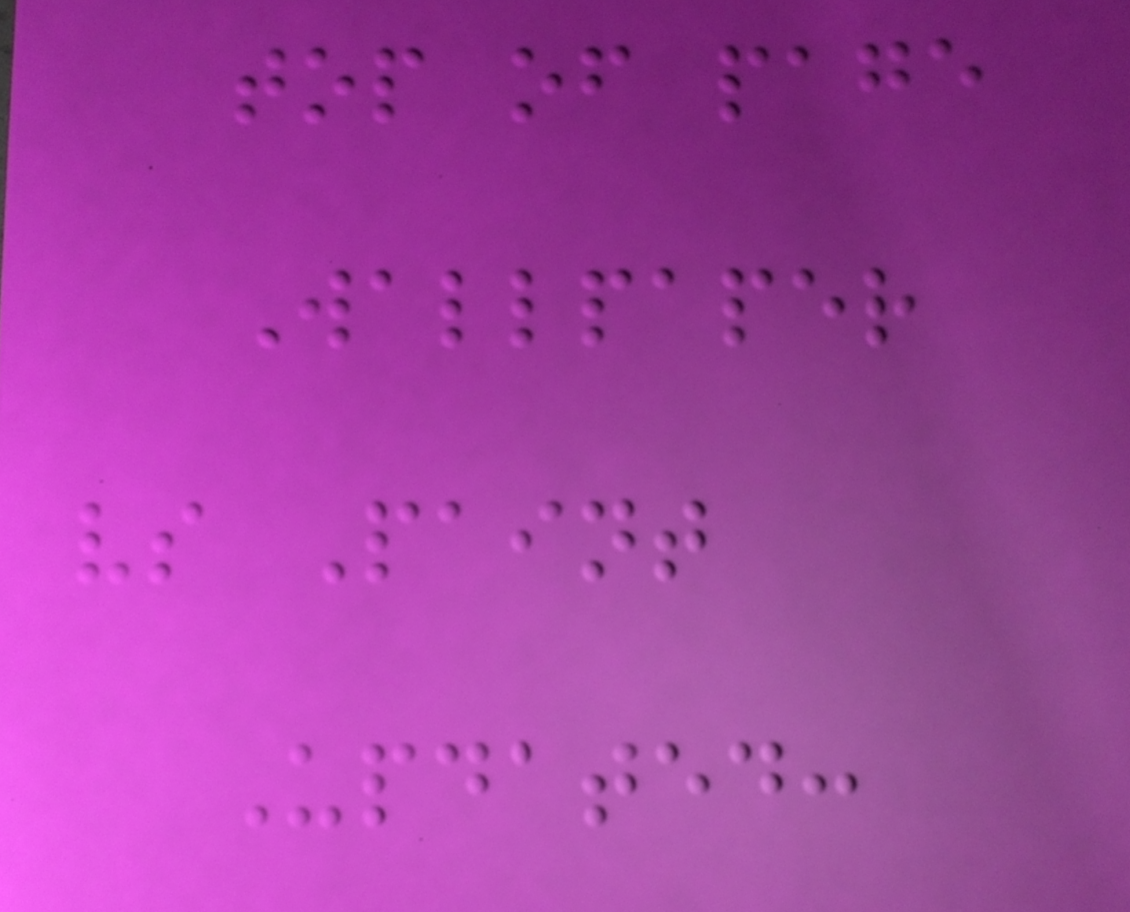top of page
Wallpaper
vs Paint
Updated:
